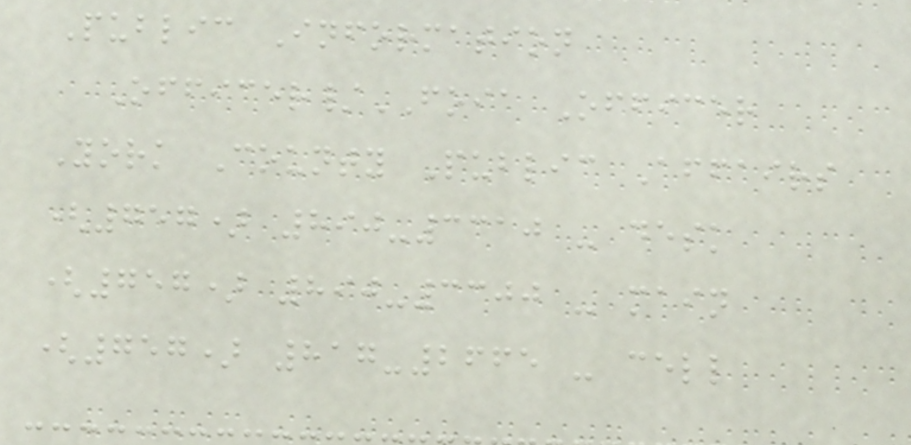Public Information
Officer/FOIA Officer
York County Public Affairs
(757) 890-3310 - desk
(757) 890-3300 - main
(757) 817-2665 - cell
